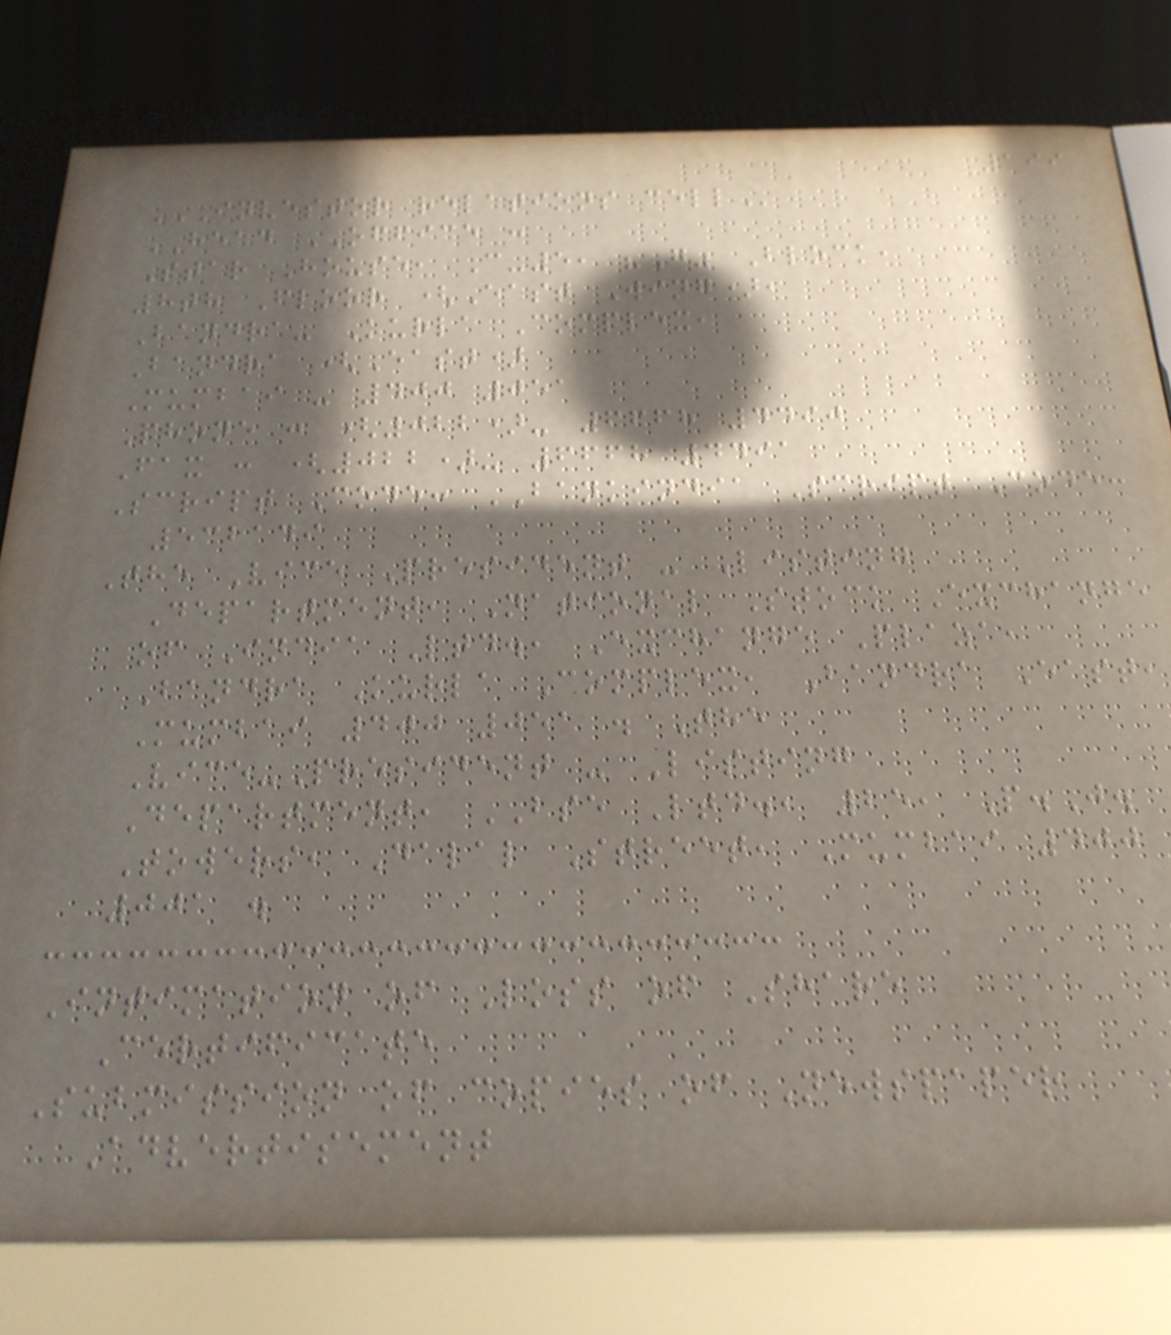199
INVESTOR RELATIONS CELL
HEAD OFFICE :
Star House, C-5, "G" Block,
8th Floor (East Wing),
Bandra- Kurla Complex,
Bandra (East)
Mumbai - 400 051
Phone : (022)- 6668 4490
Fax : (022)- 6668 4491
Script Code: BANKINDIA Script Code:
532149
The Vice President - Listing
Department, National Stock Exchange
of India Ltd., Exchange Plaza,
Bandra Kurla Complex, Bandra East,
Mumbai 400 051 . The
Vice-President - Listing
Department, BSE Ltd., 25, P.J.
Towers, Dalal Street, Mumbai 400
001 .
Intimation of Loss of Share
Certificate
Submission of copies of Newspaper
Advertisement
